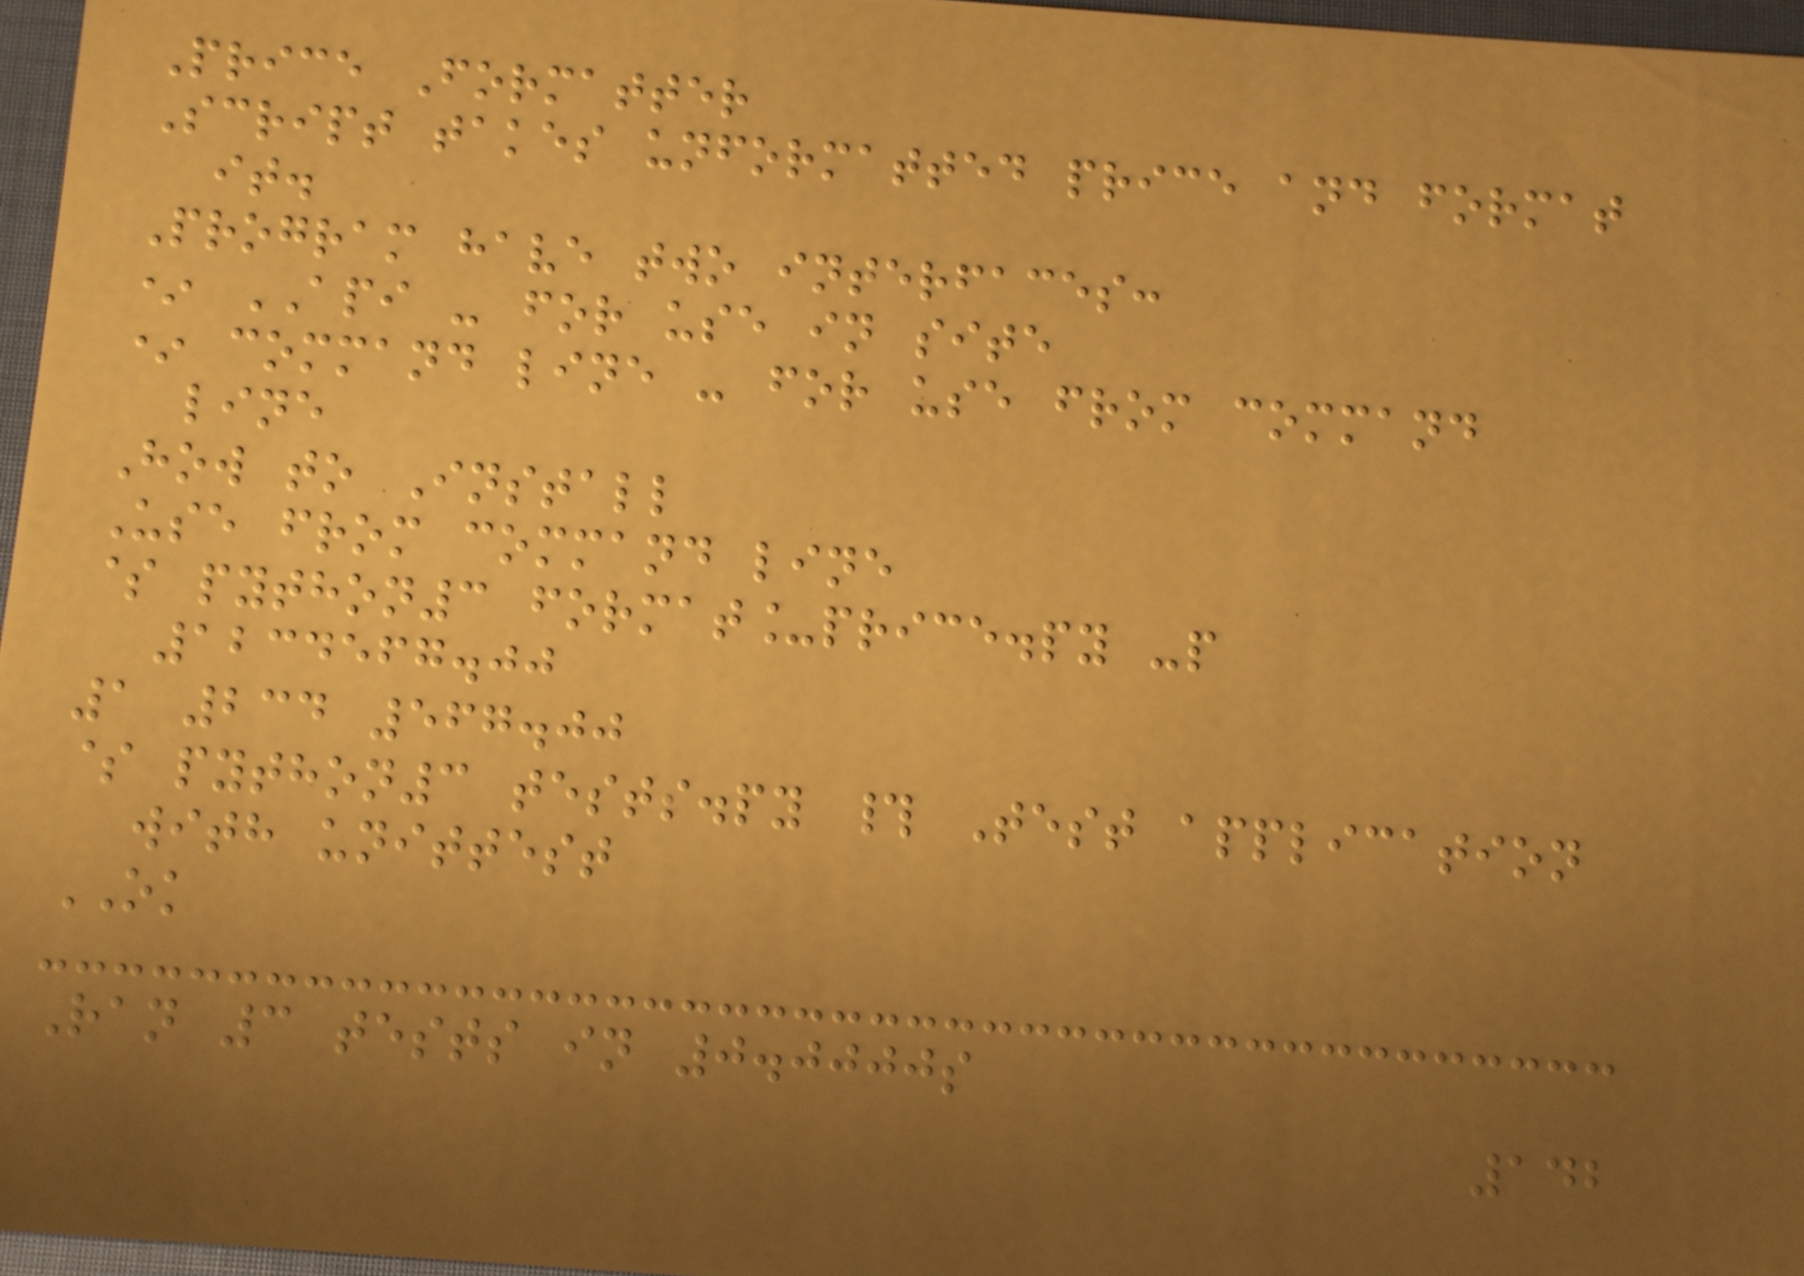Price Formatter
Script takes unformatted price and format
it.
Program have two interfaces:
* API - for use in site
* command line - for use from command
line
How to Install
Use from command line
$ python3 format_price.py -p
1234567.00
1 234 567.00
$ python3 tests.py # Test application
with unittest
OK
Ran 3 tests in 0.0000s
142
